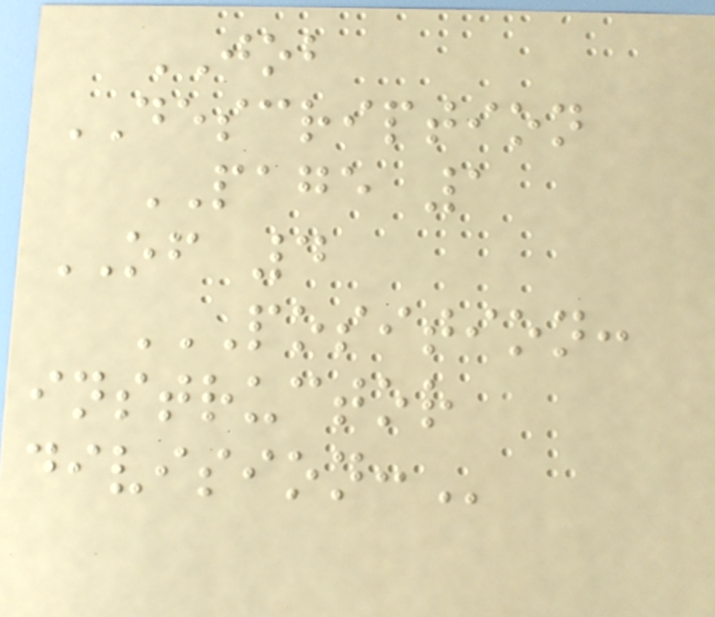JOB
DESCRIPTION
PAGE 1
OF 4
POSITION:
INSTRUCTOR
DIVISION:
